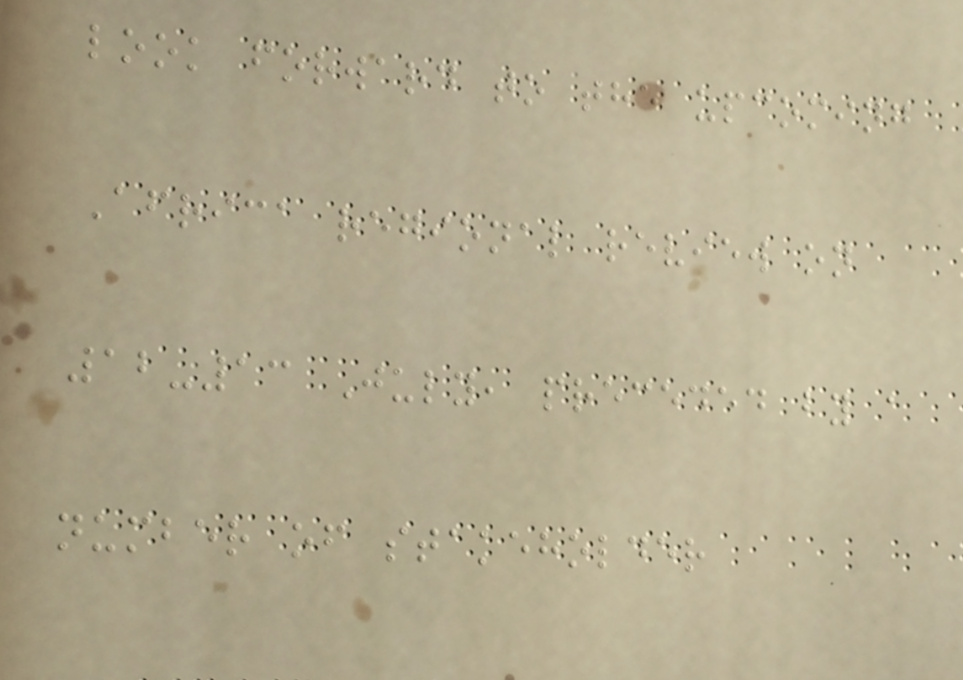look forward to the upcoming
Africa regional review on
12-13 July, preceded by a
number of stakeholder
